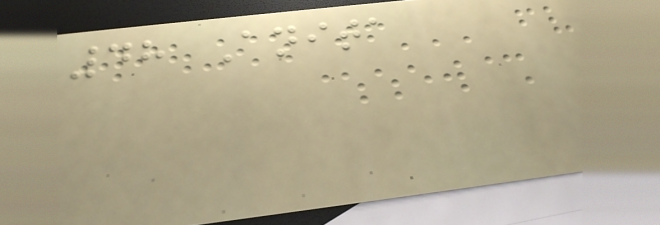48 Anita
